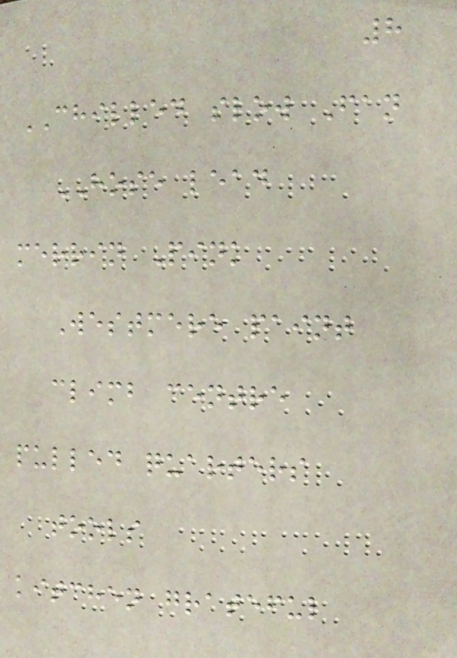8
CHILLED slow Fan
HOSE lead
merrin Pink
Westmere paint
climb centre
pulled quarters
tools
kitchen grateful
